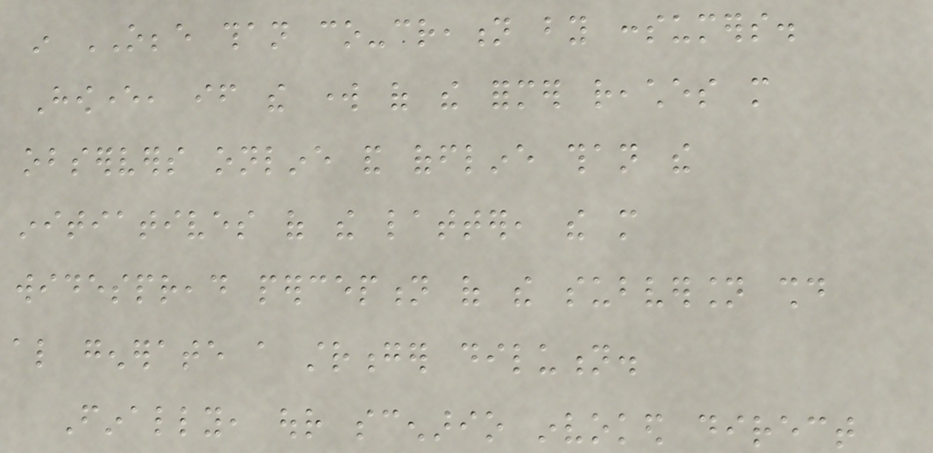in OBBE than co-creation by consumers.
However, if the work of the former reaches more
observers online and offline than the
initiatives of the latter, the more
widespread perception of the subversion should
also generate a stronger dilution.
Finally, our scenario invoked direct
